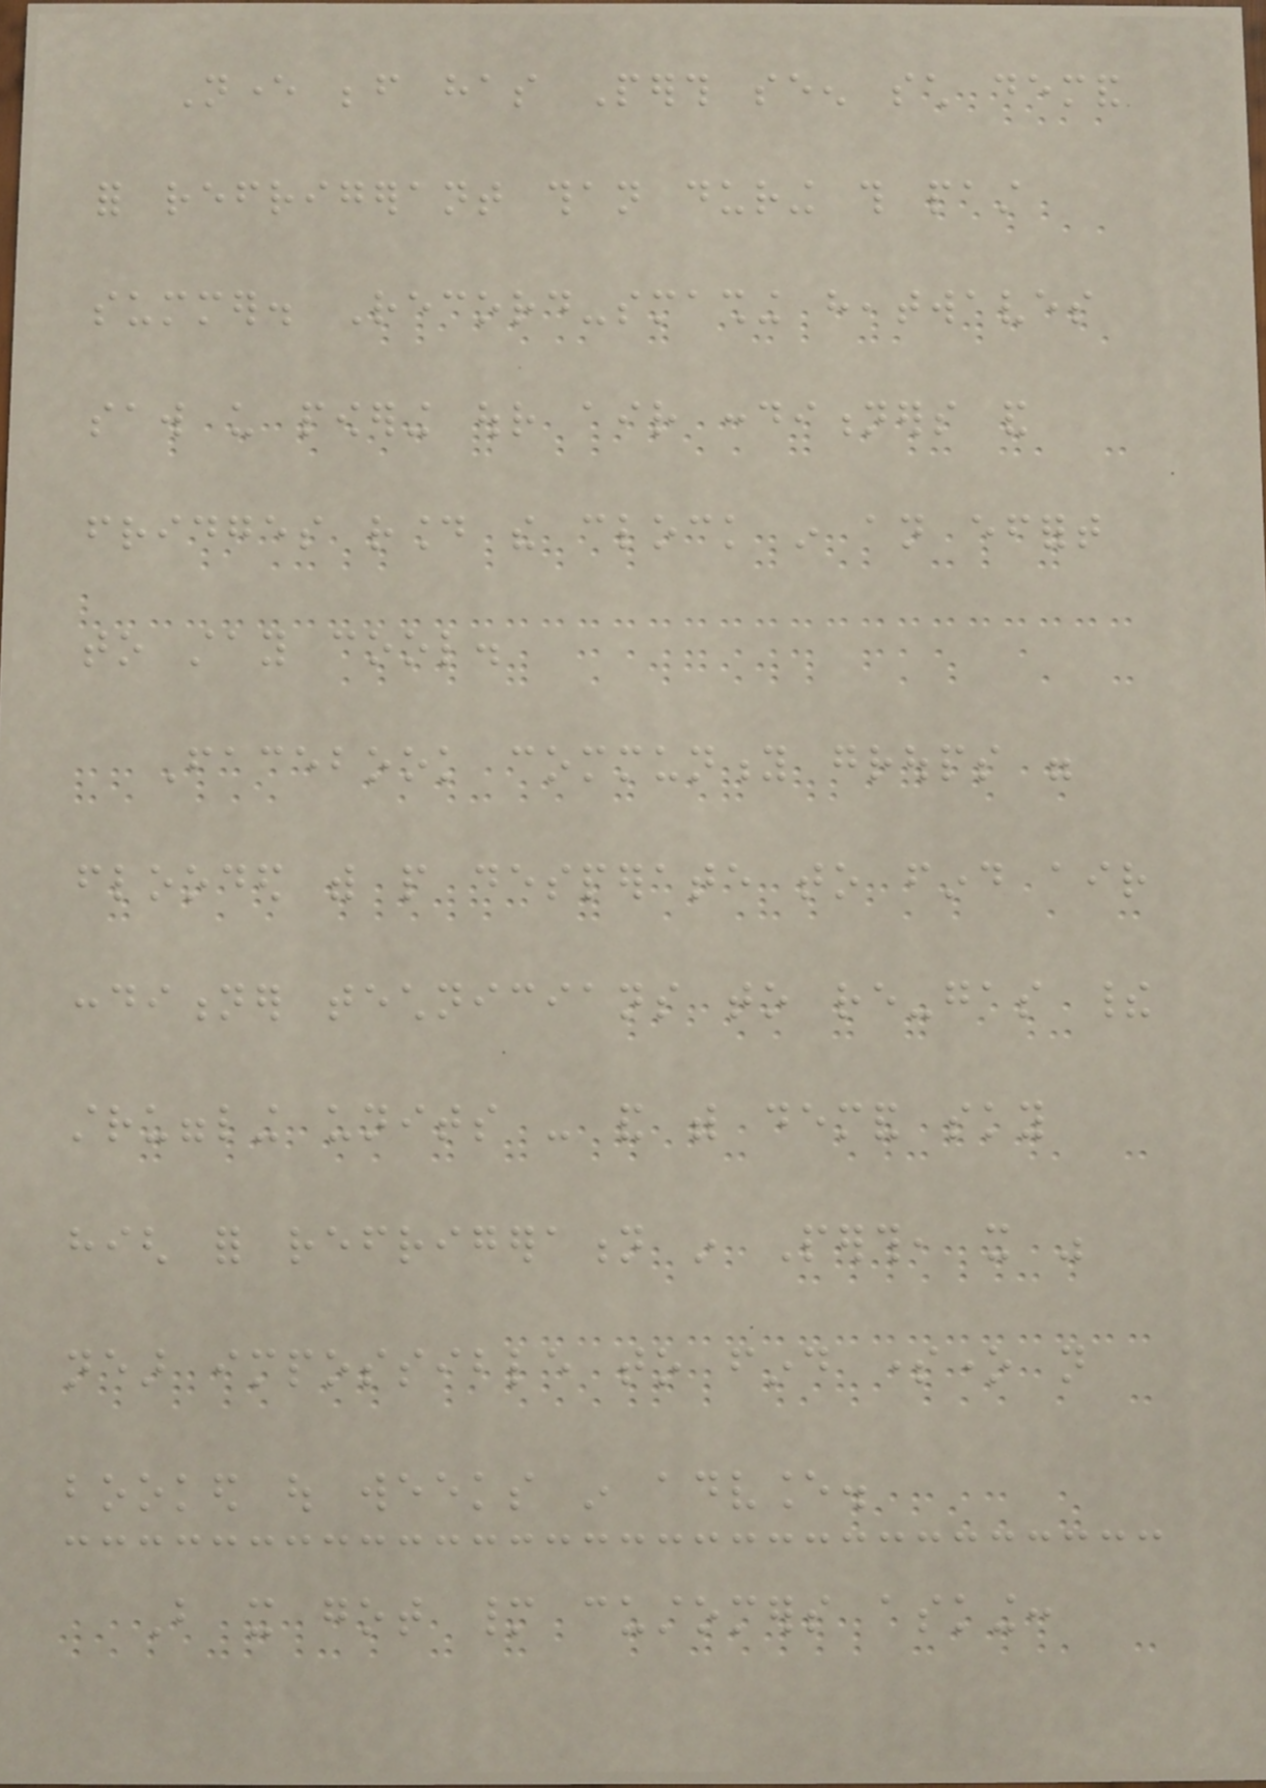Never before has Perth seen such demand
for refrigerant than during this past
summer. Record-smashing heatwaves
saw us powering our air conditioners and
fridges round the clock in an effort
to stay cool.
Facebook community groups were
flooded with people desperate to find air
conditioner technicians to re-gas their
struggling units - and with demand sky
high for refrigeration in Perth, it was
near impossible to find someone not
booked out weeks in advance.
But it got many customers asking:
